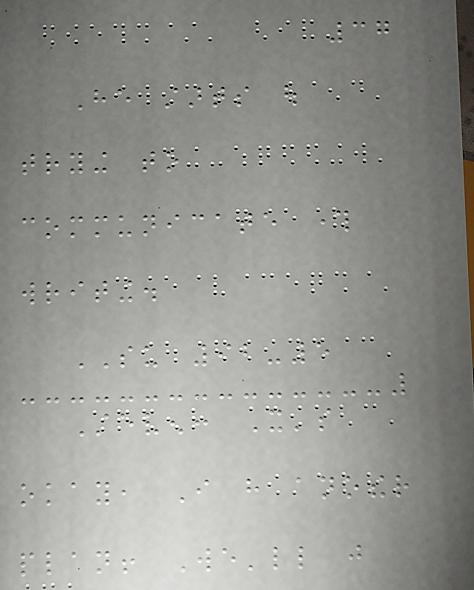37
He starts out
trying to
communicate through
writing.
SU 92-5
Steven: It's
okay, I have another
plan! We'll just
